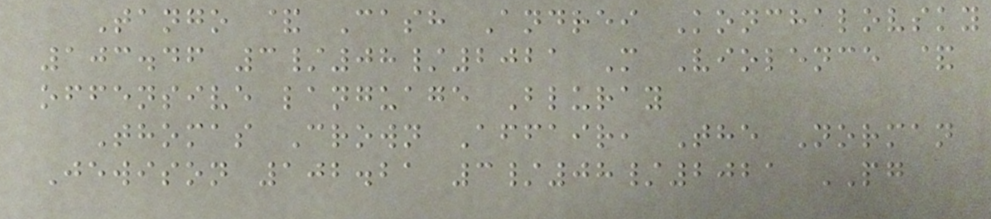Tango & Cash Andrei Konchalovsky
103.46 3/08/2021 M Violence &
offensive language Bluray
Thomas Crown Affair, The Norman
Jewison 102.21 3/08/2021 PG
